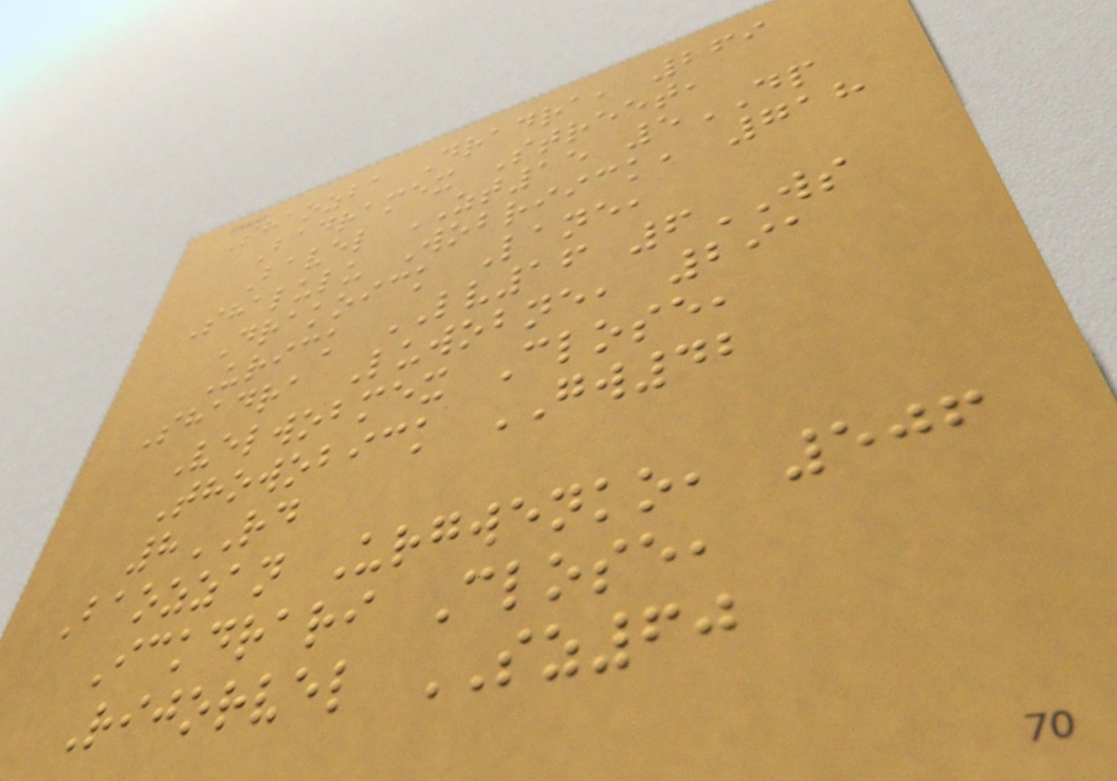Shaozba Dradra, 269
Badramex Street,
Bavel ZT15 5DP
Shalulu Wobriick, 718
Drakoick Lane,
Urick LV16 6WS
Shadra Luwobne, 291
Velwobmex Close,
Thowobick GW42
8RD
Baozzan Urgwenko, 506
Ickdrari Close,
Rijorvel SZ60
